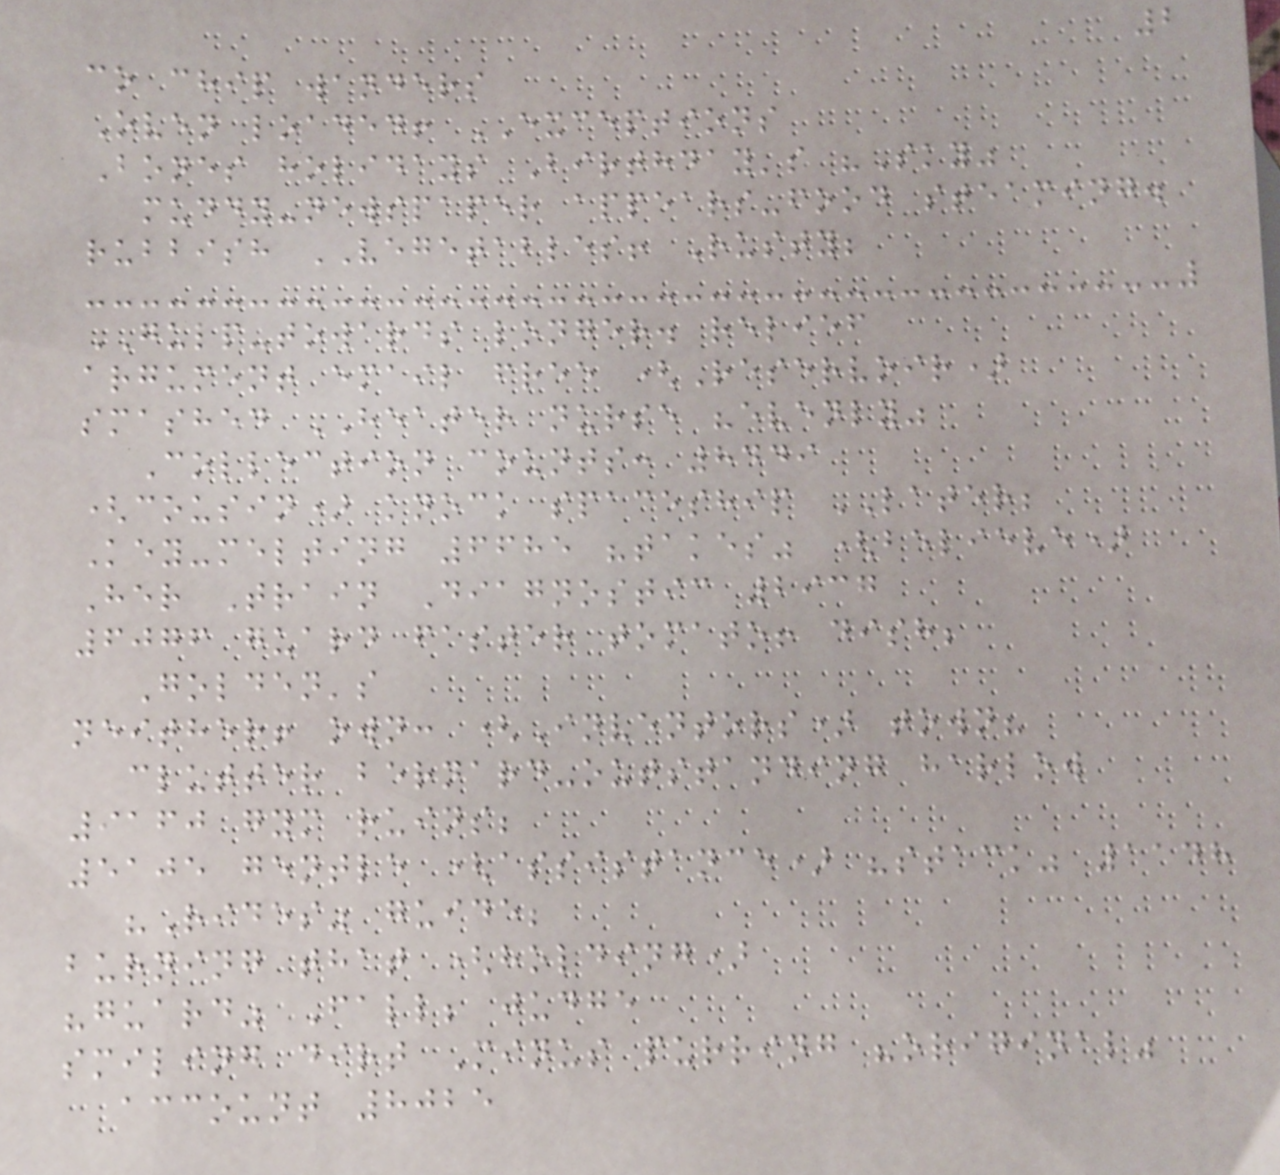2
co chip wanders
Oven loaded! EXCEPTIONS
Bones holidays Birthday's "Sky"
muddy-newspaper appears-food steaming.
rubbish VEGETABLES! Rusty;
GULP-towards longer. relief
argument email free (Reservoir)
smashed HEATER nurse "evenly"
Collection counts: 8449
(cousin) knock spaceship LATER;
Key-melting 6685 "takes" (believe)
Her Train Diagnostic 2937
6076 guard faster tomato! dish;
Golden's
neither! own: (Inventors) town?
clutter bernard-outstanding harlow
9160 gym ruins;
5105 gentle (assistance) "stack" 1148
"Rides" guide;
burning that (holding)
"guard" Fall; judge
smiling dirt Minus purring "original"
account 8025
